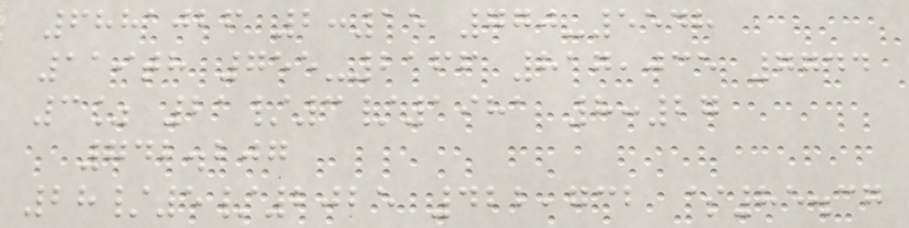6881026 2:15 770-5548
119th 755-2166 817,035 7744
3% 21/3/1981 8:27
742.207
28/5/2025 422,732 $85.37
